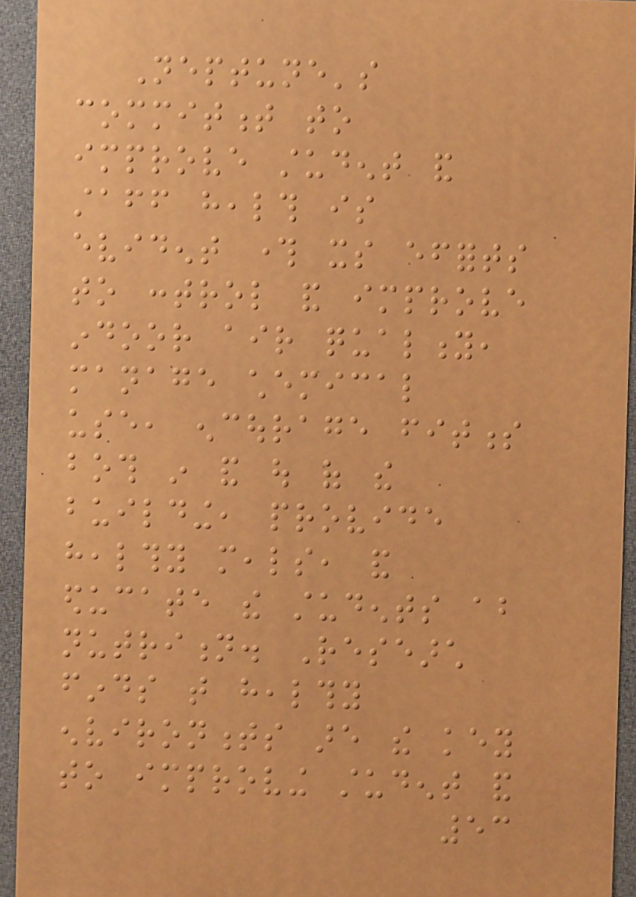Neptune's
commitment to
improve student and
staff health is
evident through its efforts
to control and improve
indoor air quality,
manage chemical
use, encourage fitness
both in and out of the
building, provide
healthy meals, and
educate the students about
nutrition. Research
finds that healthy
environments are the key
to improving student and
53
